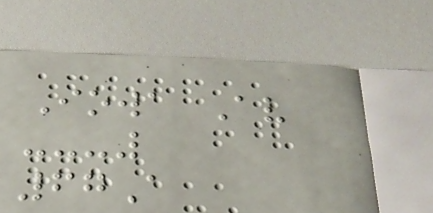Iowa Av
67A
